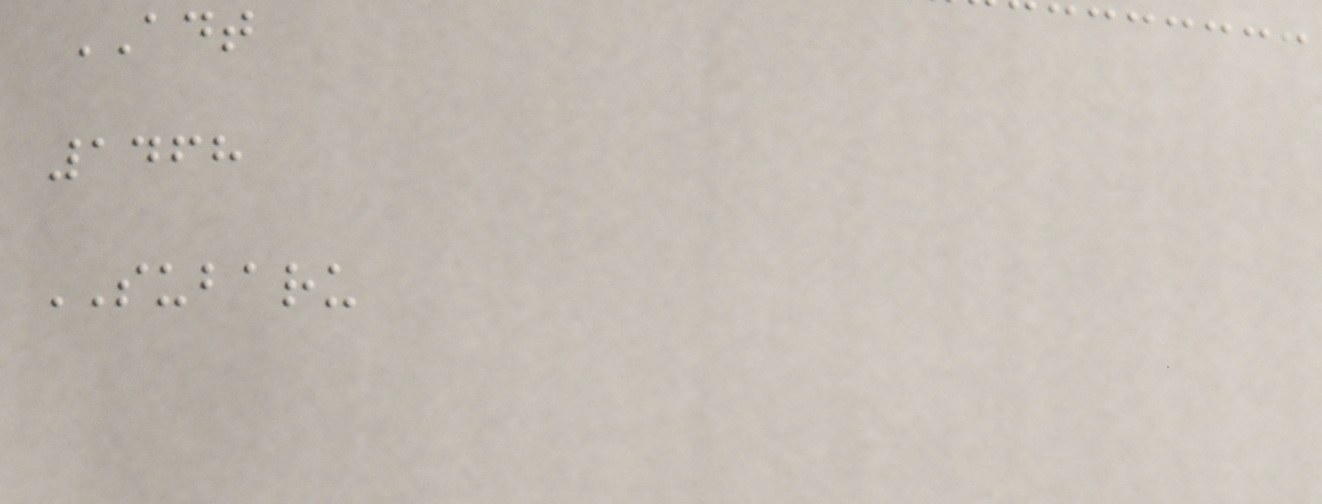ADT
1468
SUBARU
